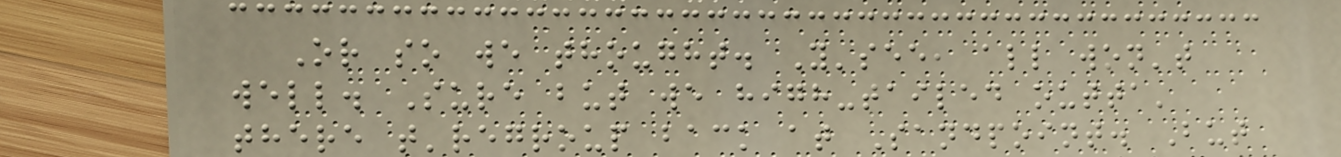Or so we thought. Y'see, all won't
well. Sure but we high-tailed outta'
there t'regroup back at Sandpoint. But
